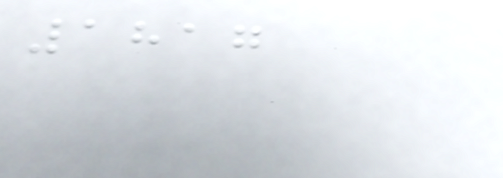1817
